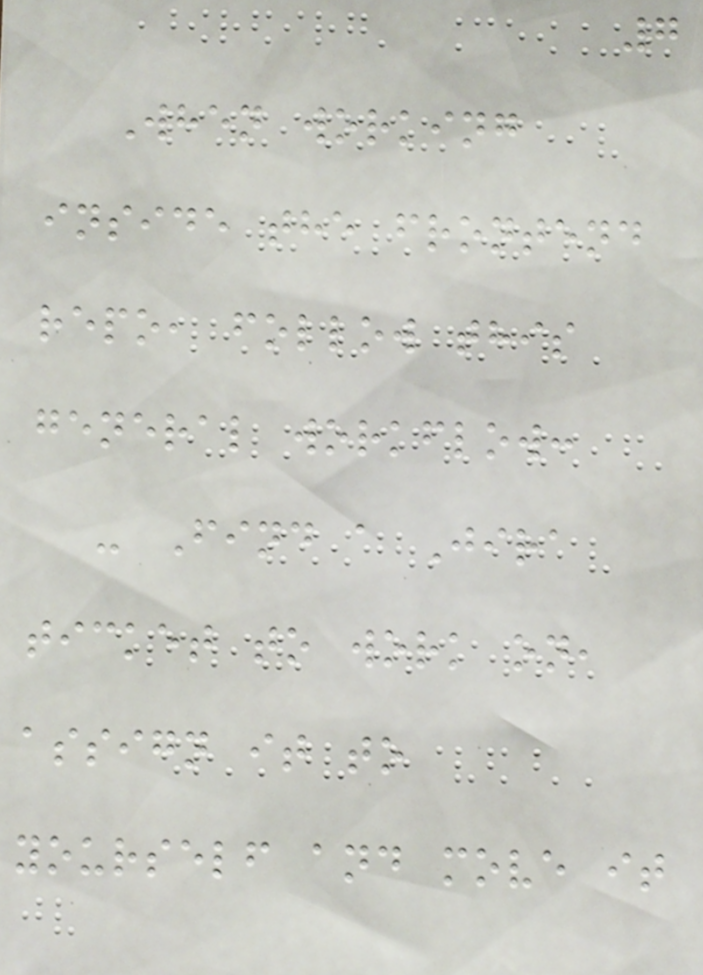7
When working
inside the frontend
repo, follow this
general workflow:
- Find a Jira
ticket to work on,
assign it to
yourself and move it
